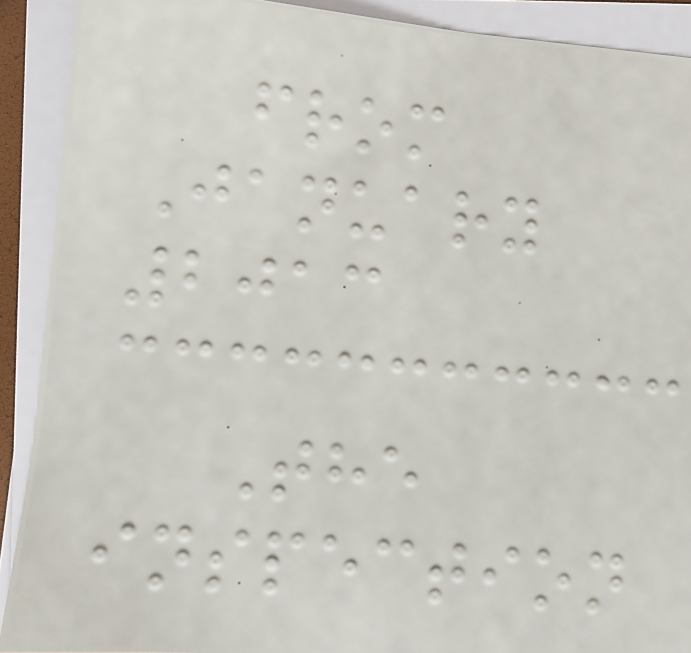from
January
2013
The
inspection
